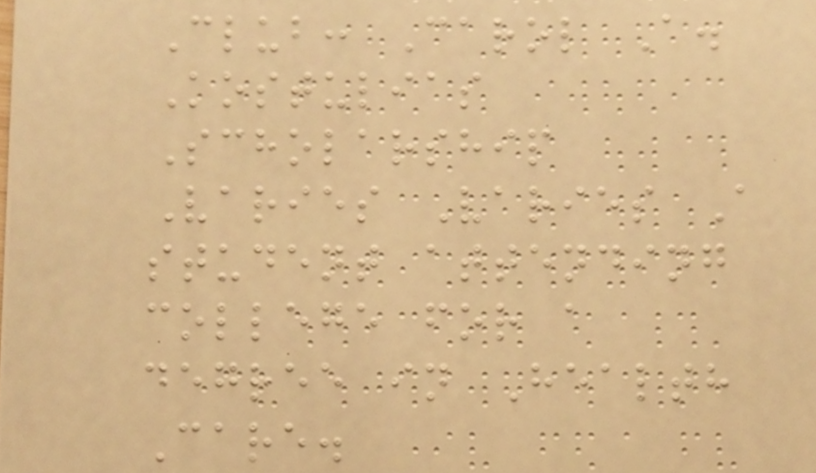Club: Carol A.
Kostulias
Scholarship
Varies Varies A
student attending
college for a
degree in Health
Care.
